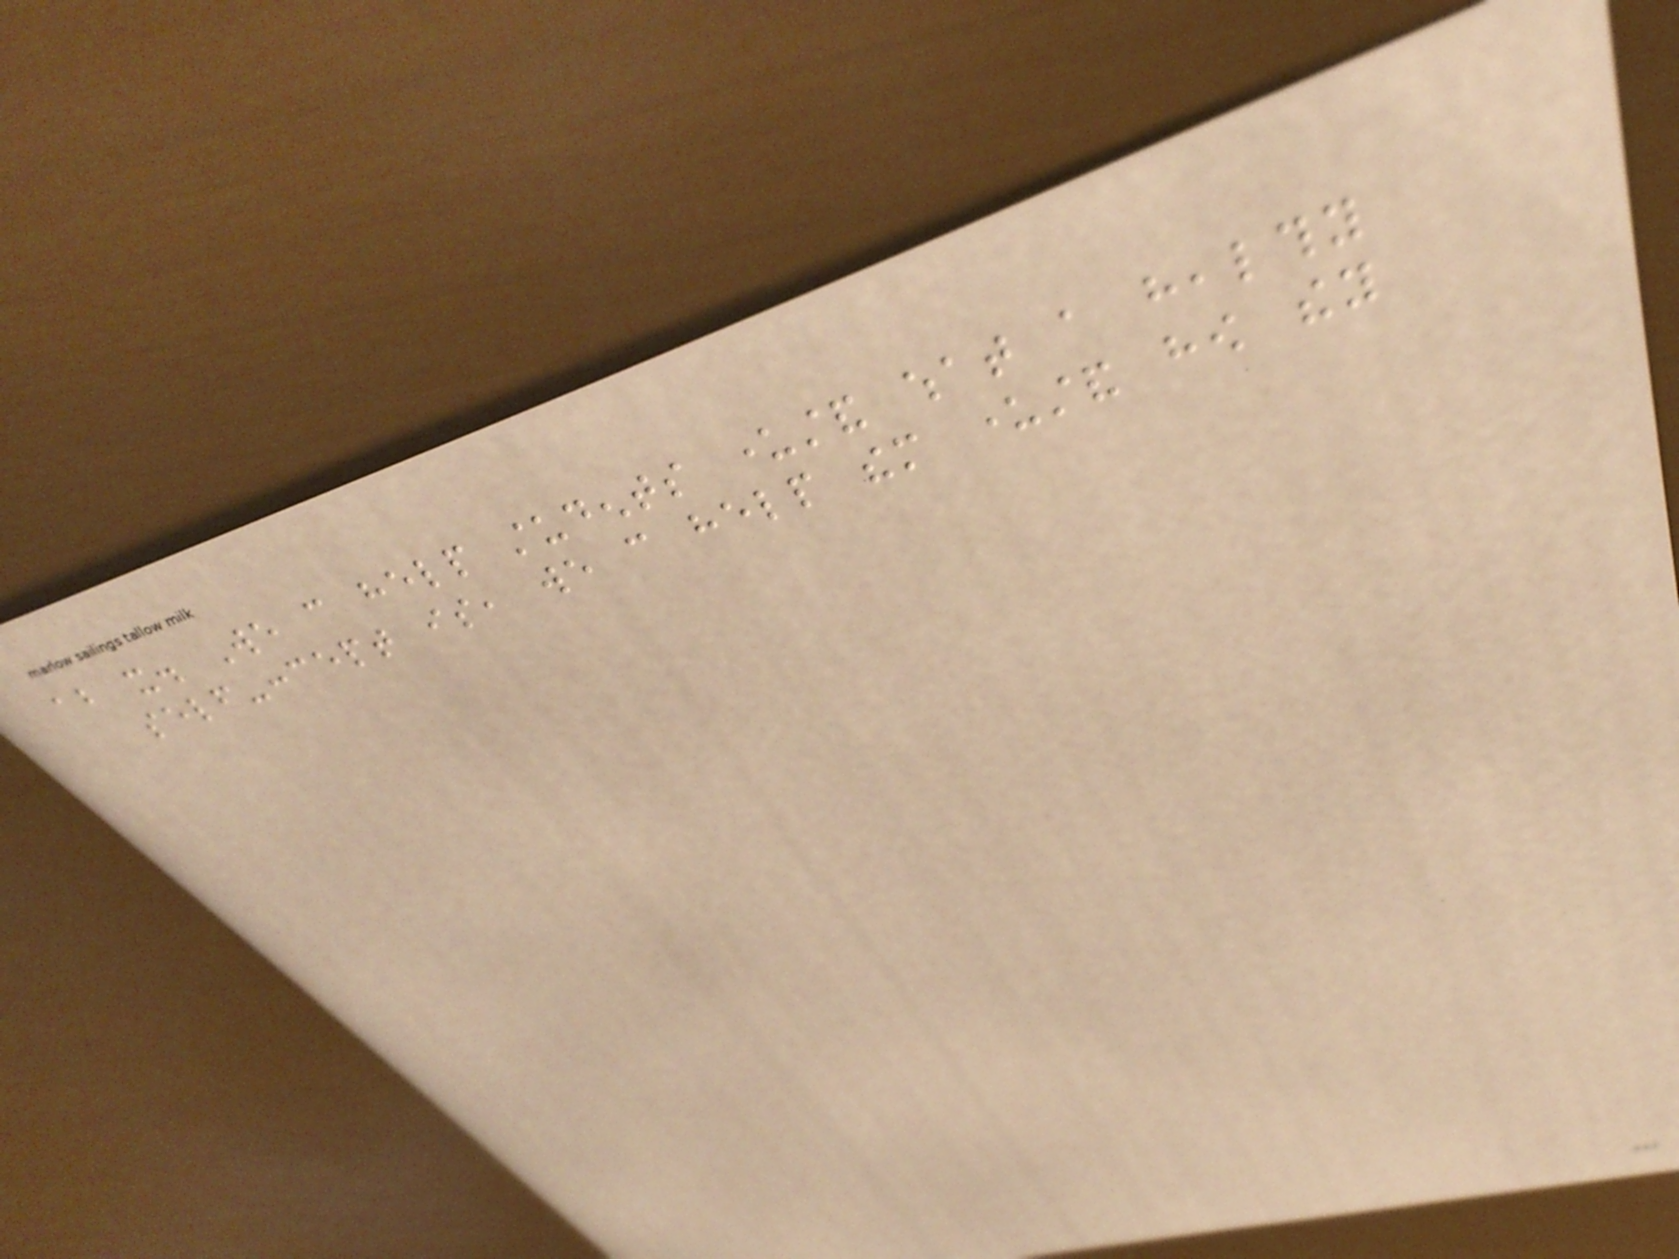about it. We can help students understand what a healthy
self-concept is, we can help them understand how they
